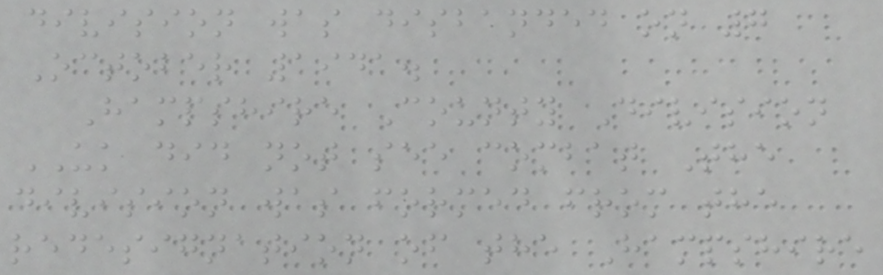division was disbanded on 7
October 1941.
Hampshire County Division
UK did not see combat The
division was formed from the
redesignation of the Hampshire
